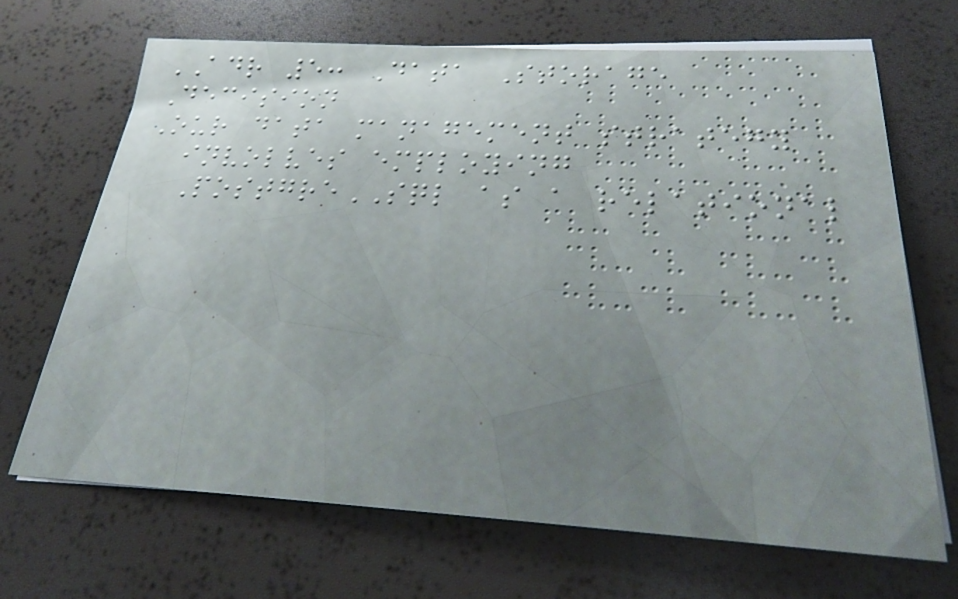ADR 5: Data Storage
Decision
Our data management strategy
involves employing
PostgreSQL as a relational
